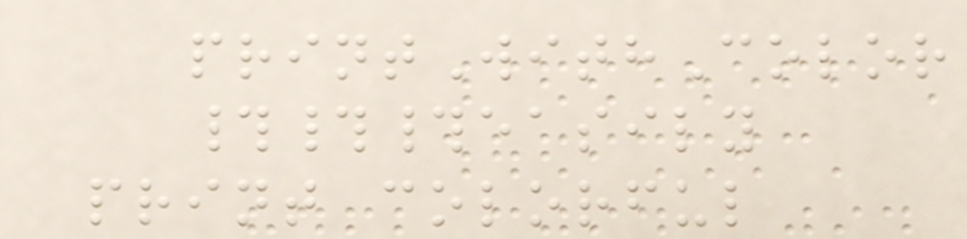printWithColor
###easily
print colorful
